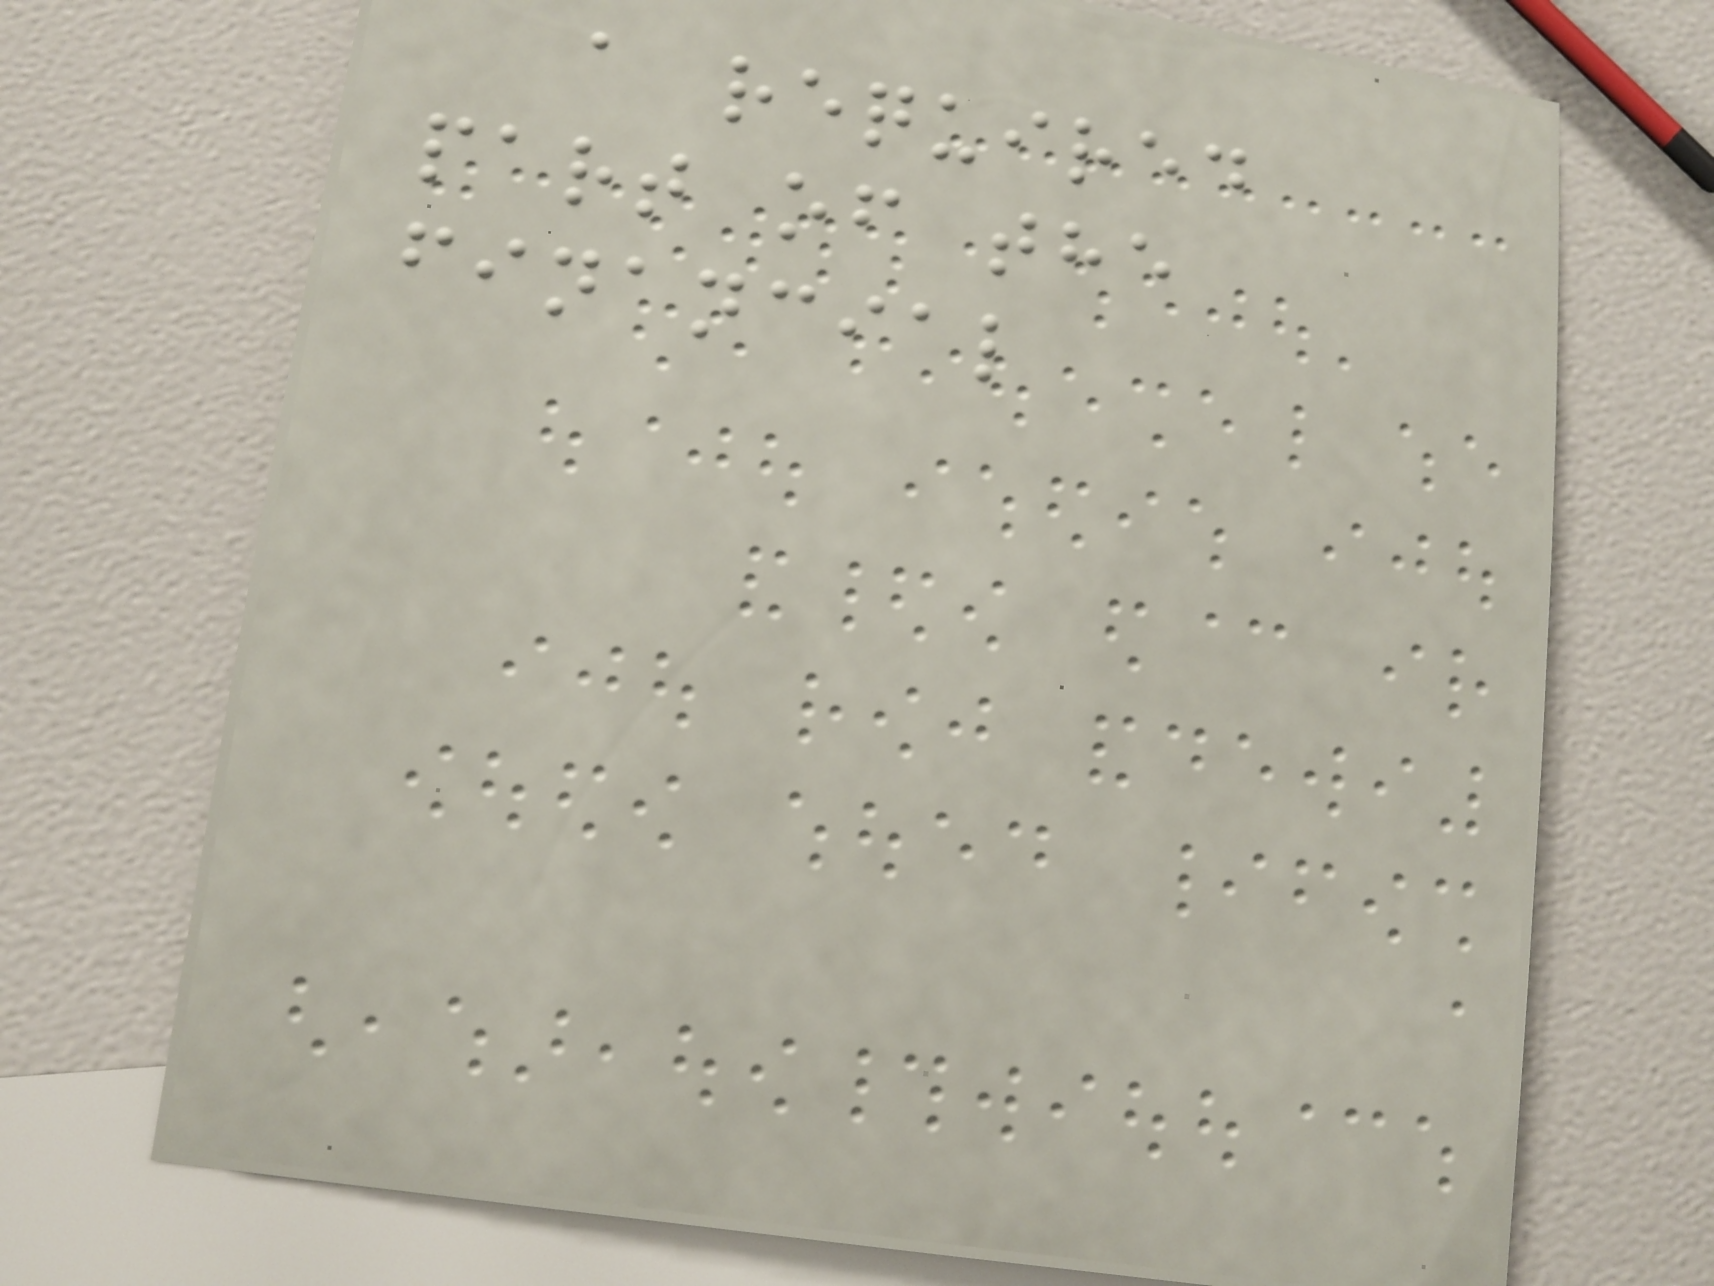a required
part of the
financial
